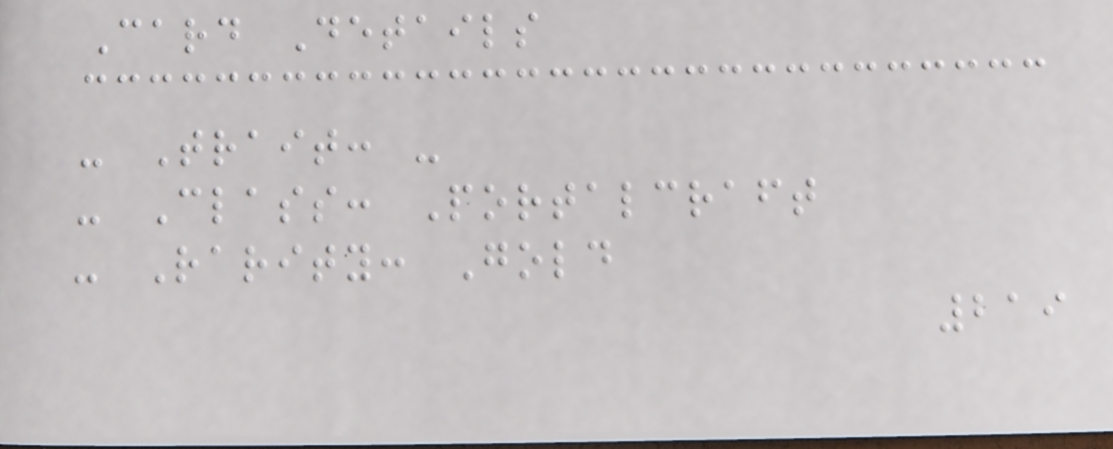Card Details
- Trait: -
- Class: Portalcraft
- Rarity: Gold
219
